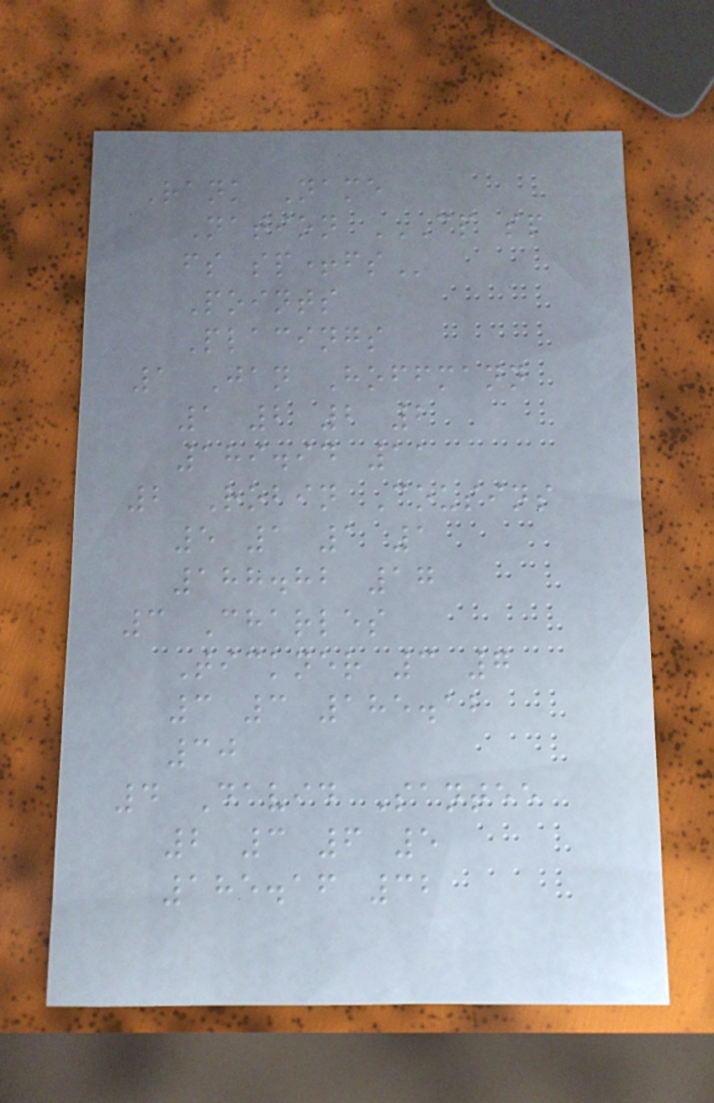Rank Name
Nation CP SP
FS SP+FS
Points
Placings
1 Jan Hoffmann
1 2 2 2
189.94 11
2 Robin Cousins
5 1 1 1
188.82 17
3 Charles
Tickner 3 7
3 3 185.12
30
4 David Santee
2 3 6 5
185.16 32
